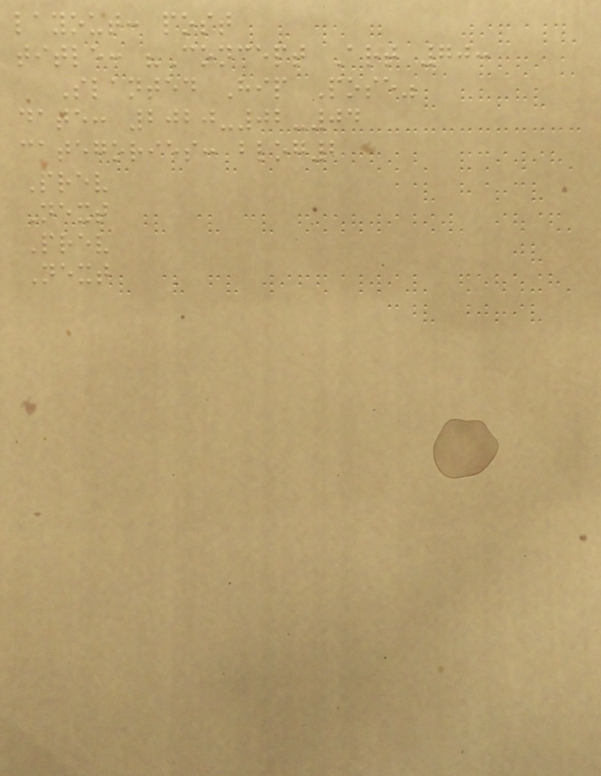layout: post
title: "Concept Art 70:
Slanted Hip Pose"
date: 2020-02-04
categories: blog2
Prev
Next
Prev
Next
